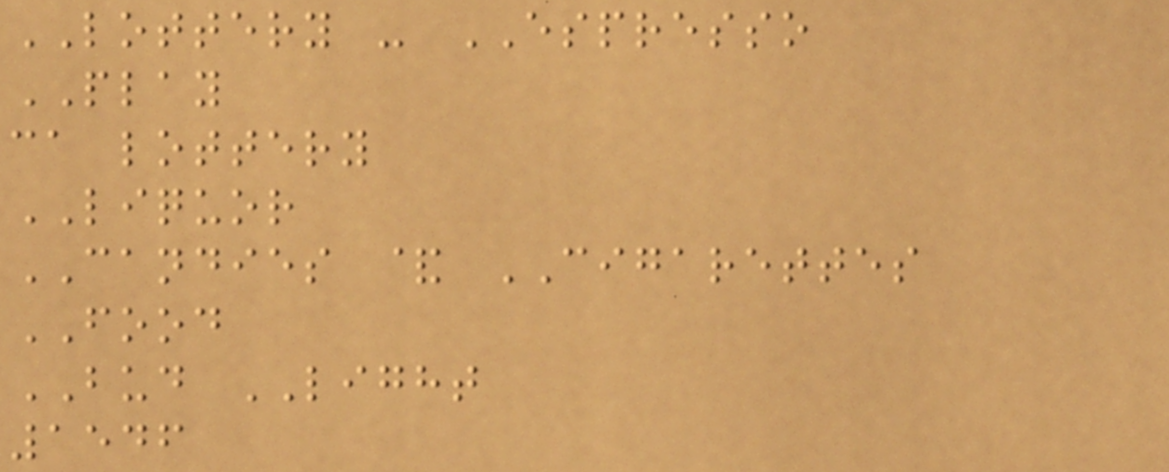LOTTERY - ESPRESSO
PLAY
ca lottery
LIQUOR
CANDIES & CIGARETTES
FOOD
BUD LIGHT
1546
